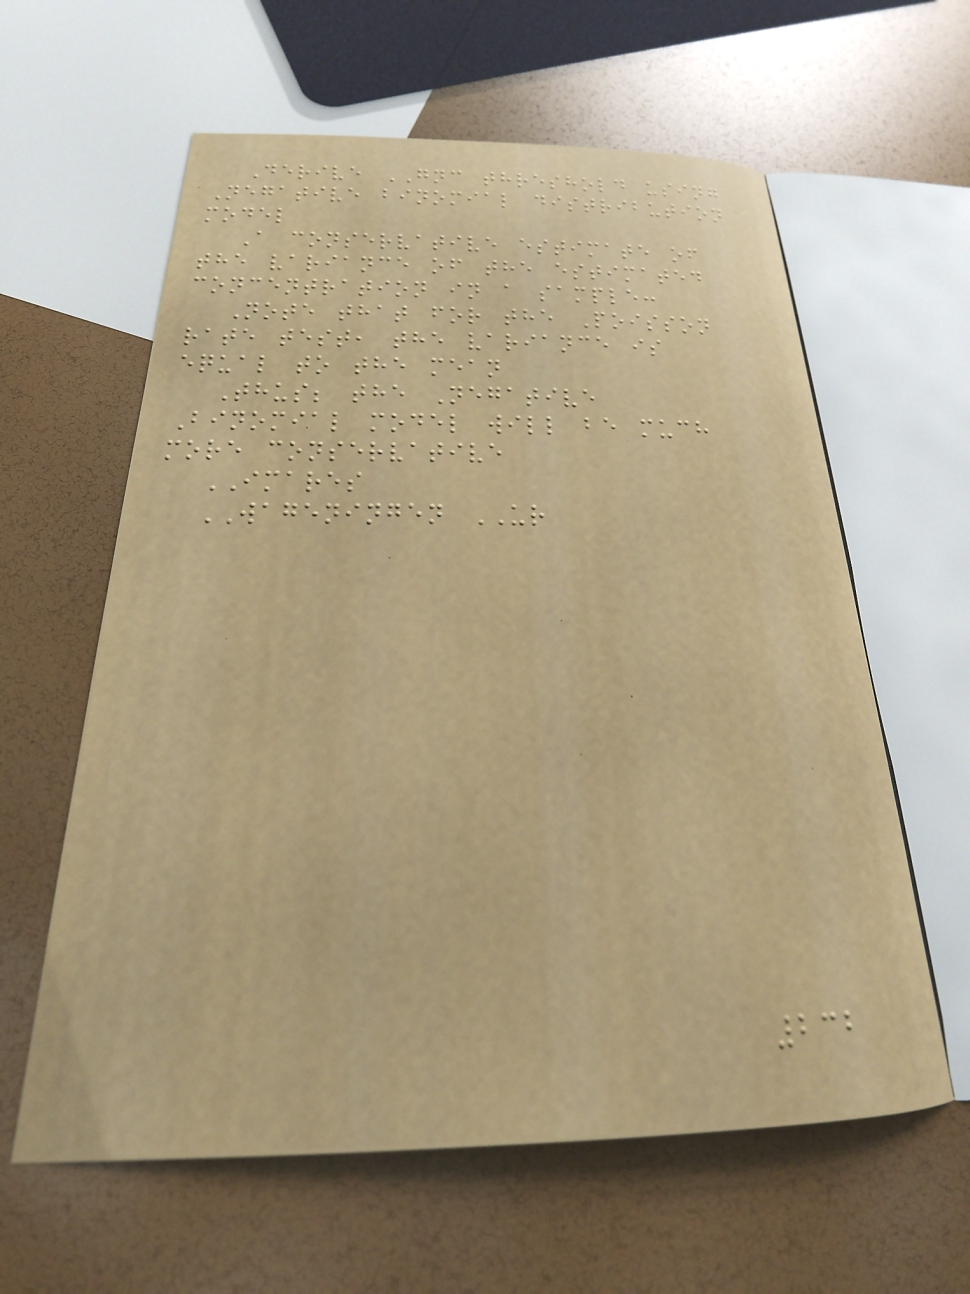Derive GNC threshold using
Negative binomial distribution
model
A conservative estimate of
the variance of the estimated
concentration in a sample:
Note that for the Poisson
rate test, the variance is
equal to the mean
Thus; the Negative
Binomial model will be much
more conservative
IMARES
WAGENINGEN UR
232
